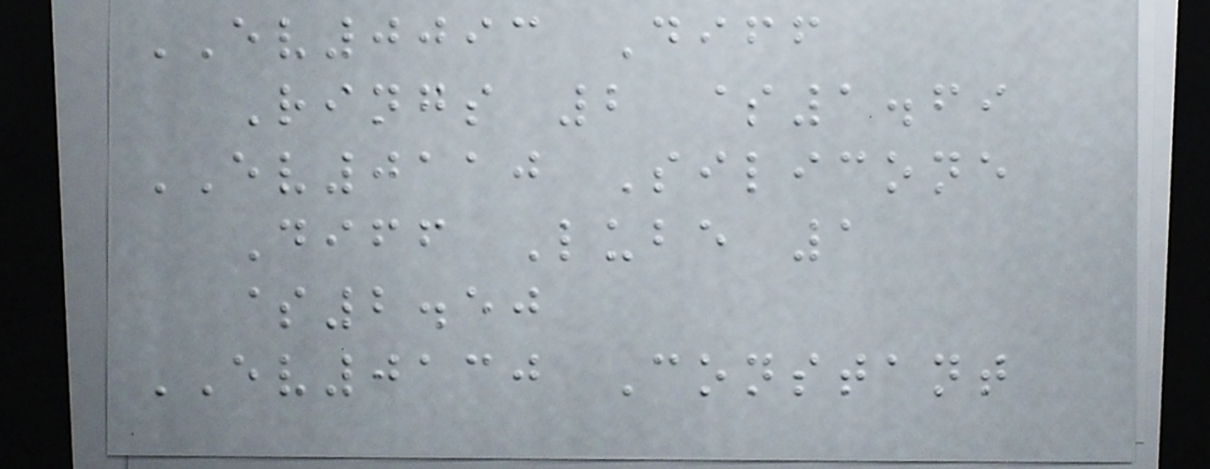EV0093 Diff
Rings 2 $1.69
EV0110 Silicone
Diff Lube 1
$2.50
EV0130 Constant
